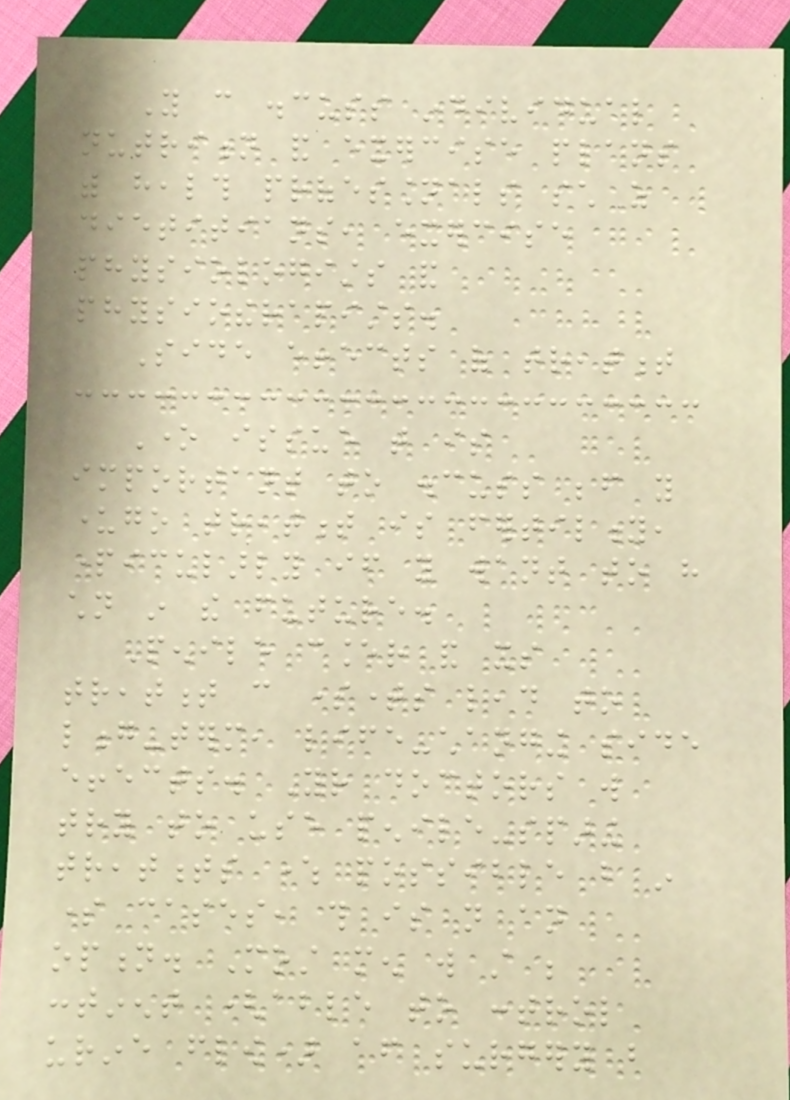You can discuss individual
nutrition and exercise plans
with health professionals such as
dietitians, exercise
physiologists and
physiotherapists.
Side effects of treatment
One issue that is
important to discuss before you
undergo treatment is fertility,
particularly if you want to have
children in the future.
Penile cancer and its
treatment can sometimes lead to
long-term, life-changing side
effects. Your doctors will
try to use penile-sparing
treatments where possible but in
some cases, this is not an
option. Most men will still be
continent (able to control
urine flow) after surgery but
